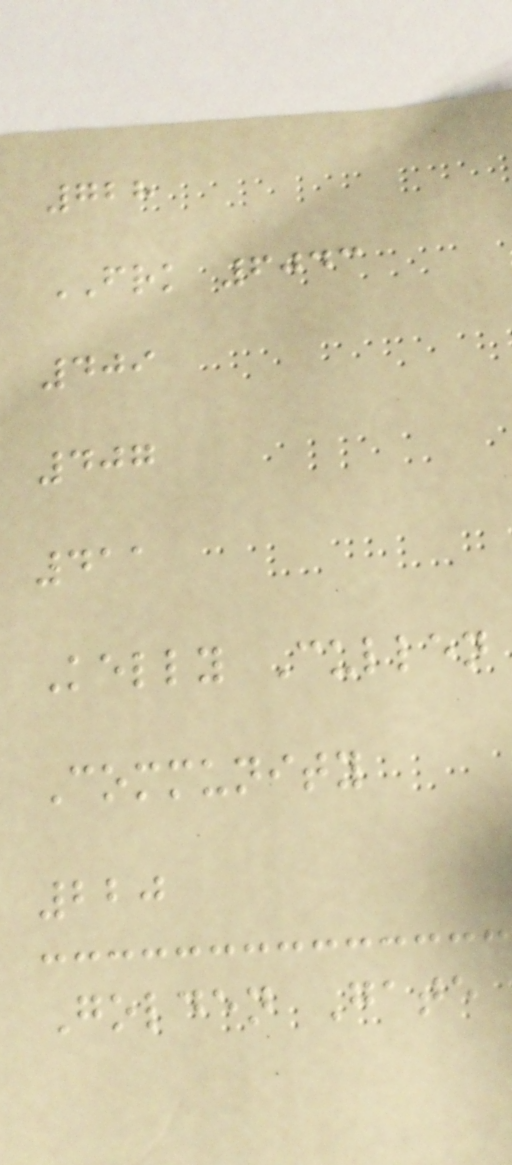728
FRK 6043
409
407
411
Kelly Cullen
Community
220
Golden Gate
